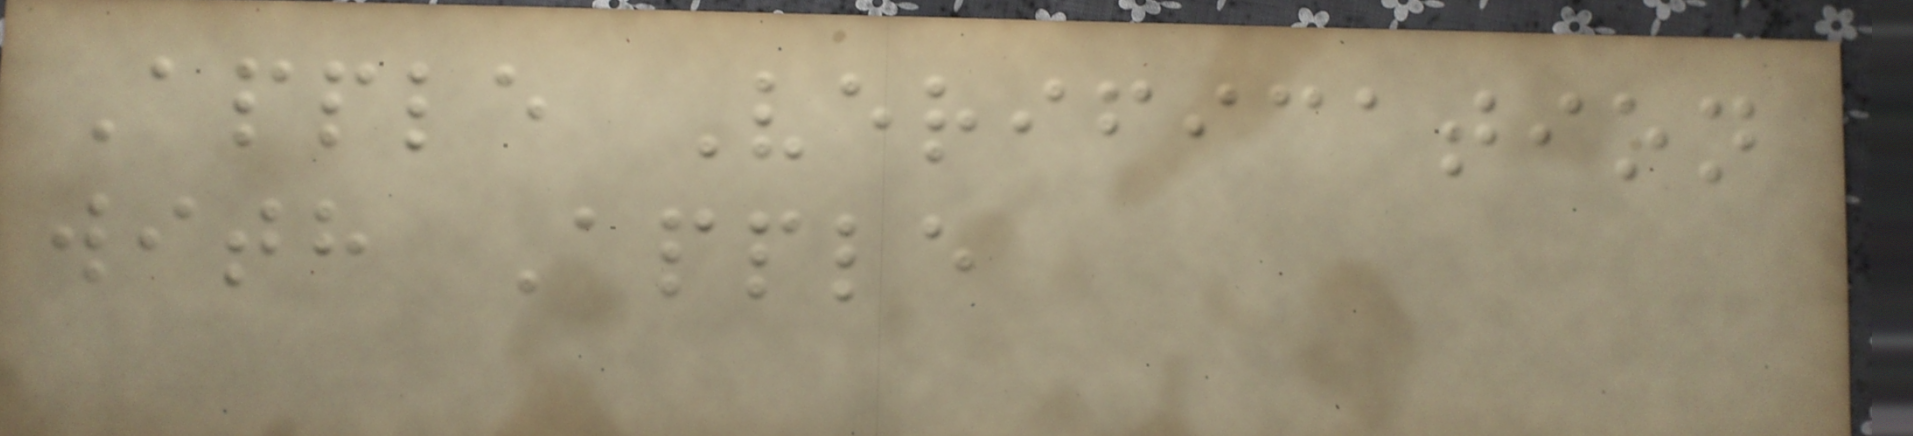Apple Verification
with Apple
